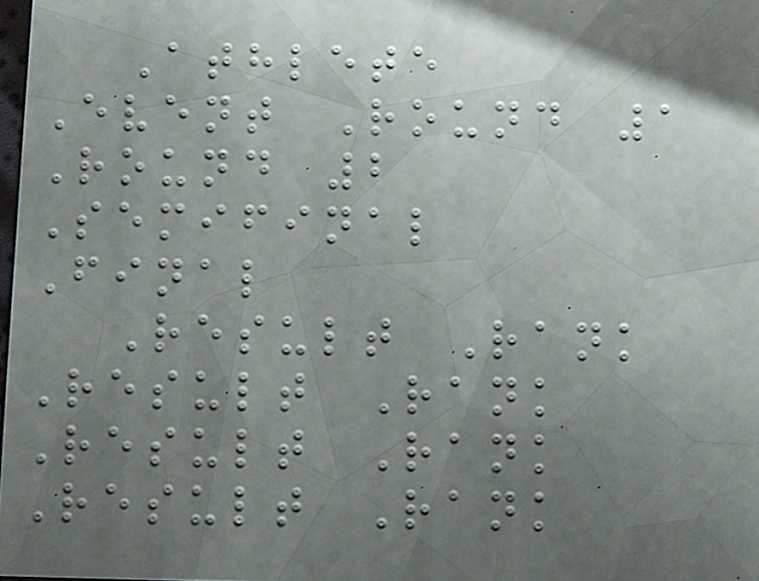Athlete
Event Round 1
Round 2
Semifinal
Final
Result Rank
Result Rank
Result Rank
Result Rank
